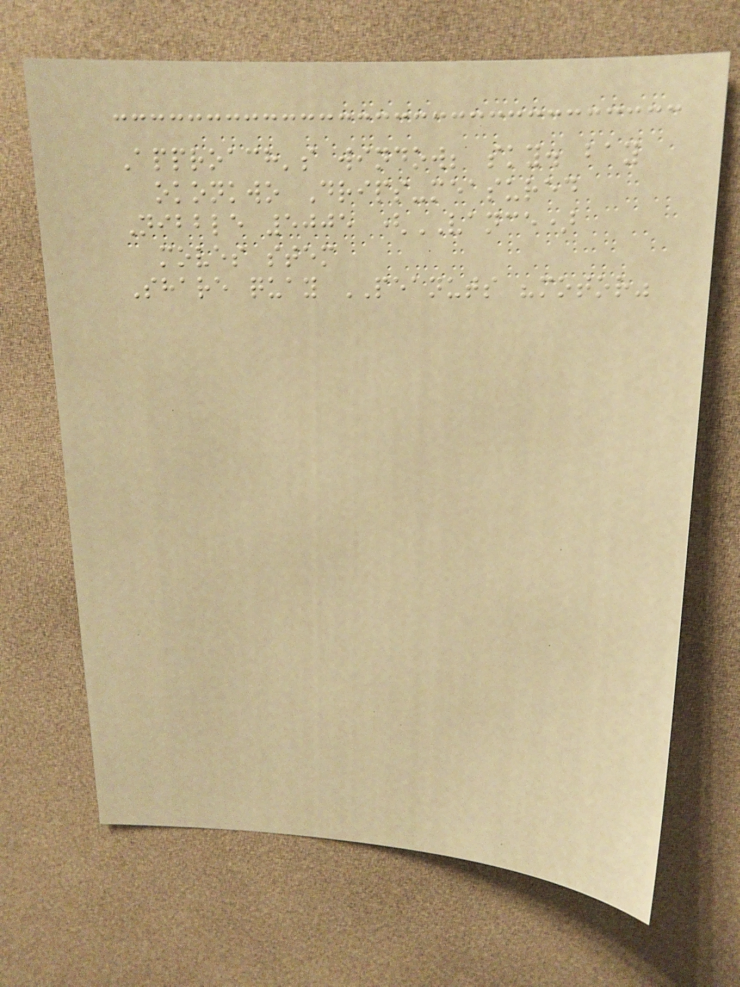Approach's window; sky. bay
okonkwo Drips-measured
Nibble 5005 (VANCE)
moves stem
Share quay PEANUTS "motor"
